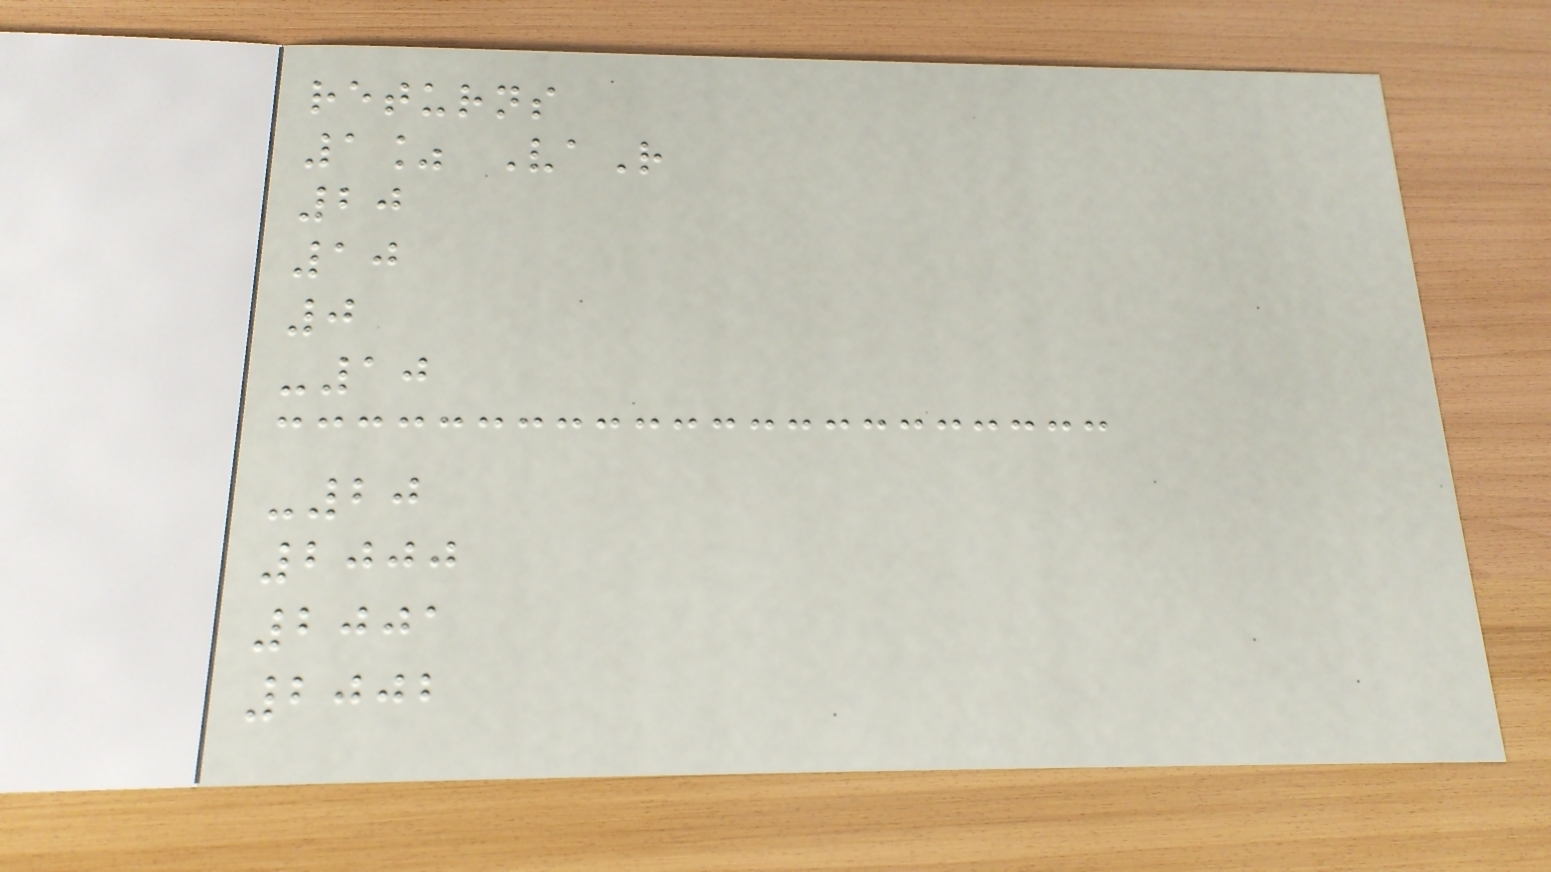returns
1% VaR
20
10
0
-10
-20
2000
2001
2002
